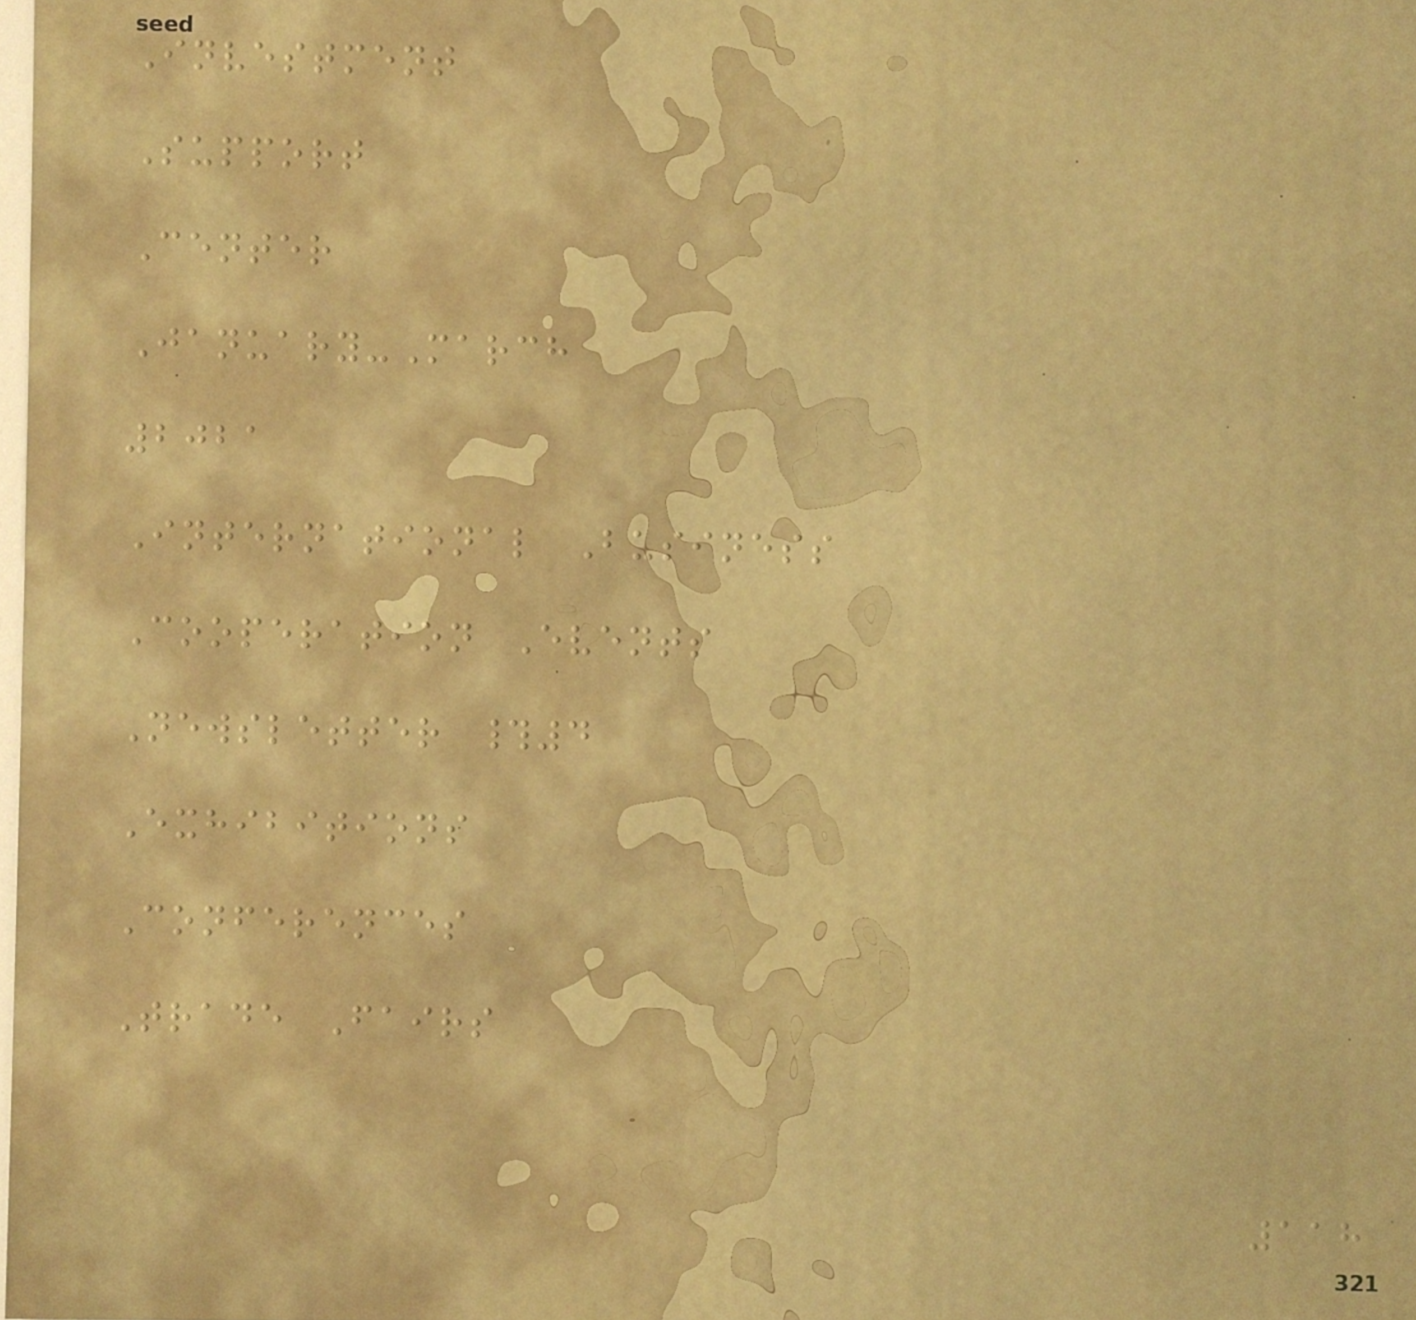Investment
Support
Center
January-March
2021
International Business
Cooperation Events
Newsletter #4
Exhibitions
Conferences
Trade Fairs
118
